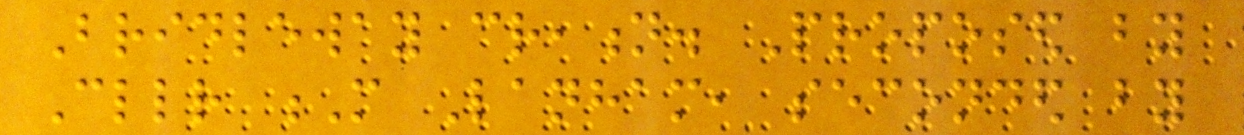Bridleway creation. Proposed by
Cllr M Lanham, seconded by
